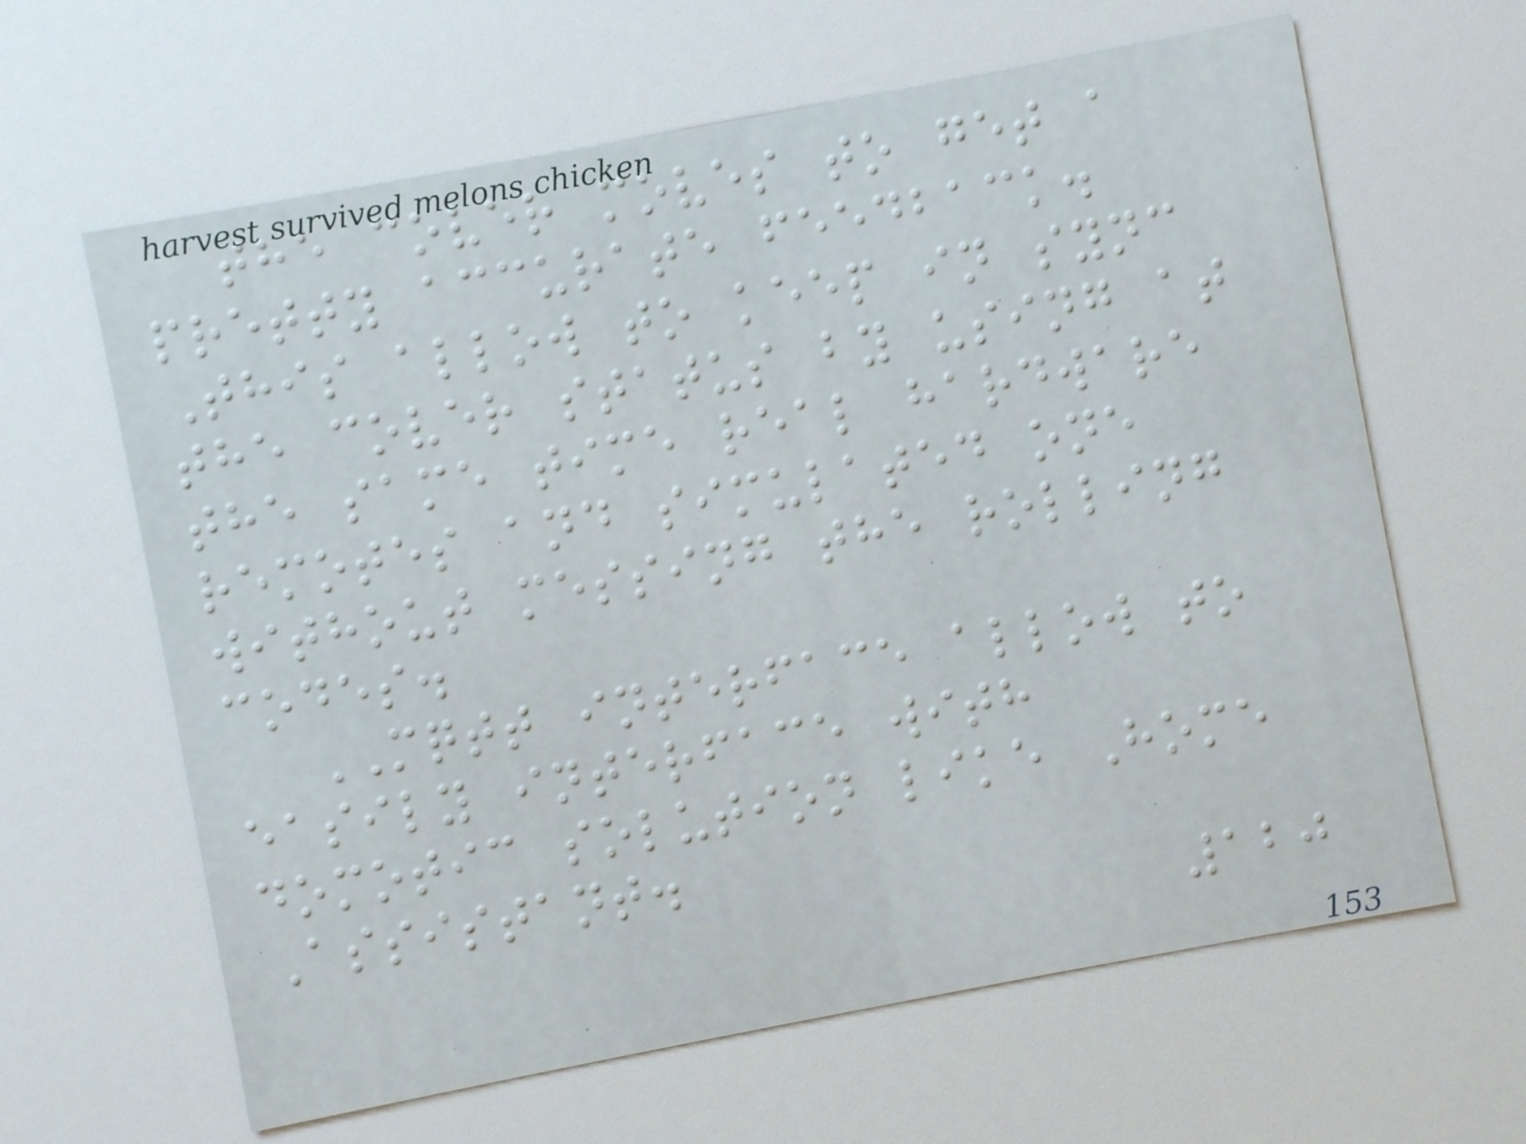the cover moves to get a
pretty accurate feedback.
This allow to keep in sync
the cover status by using at
the same time real hardware
remotes and simulated one
without messing the rolling
codes.
MQTT interface allow to
easily interface with
domotic solution like Home
Assistant.
120
